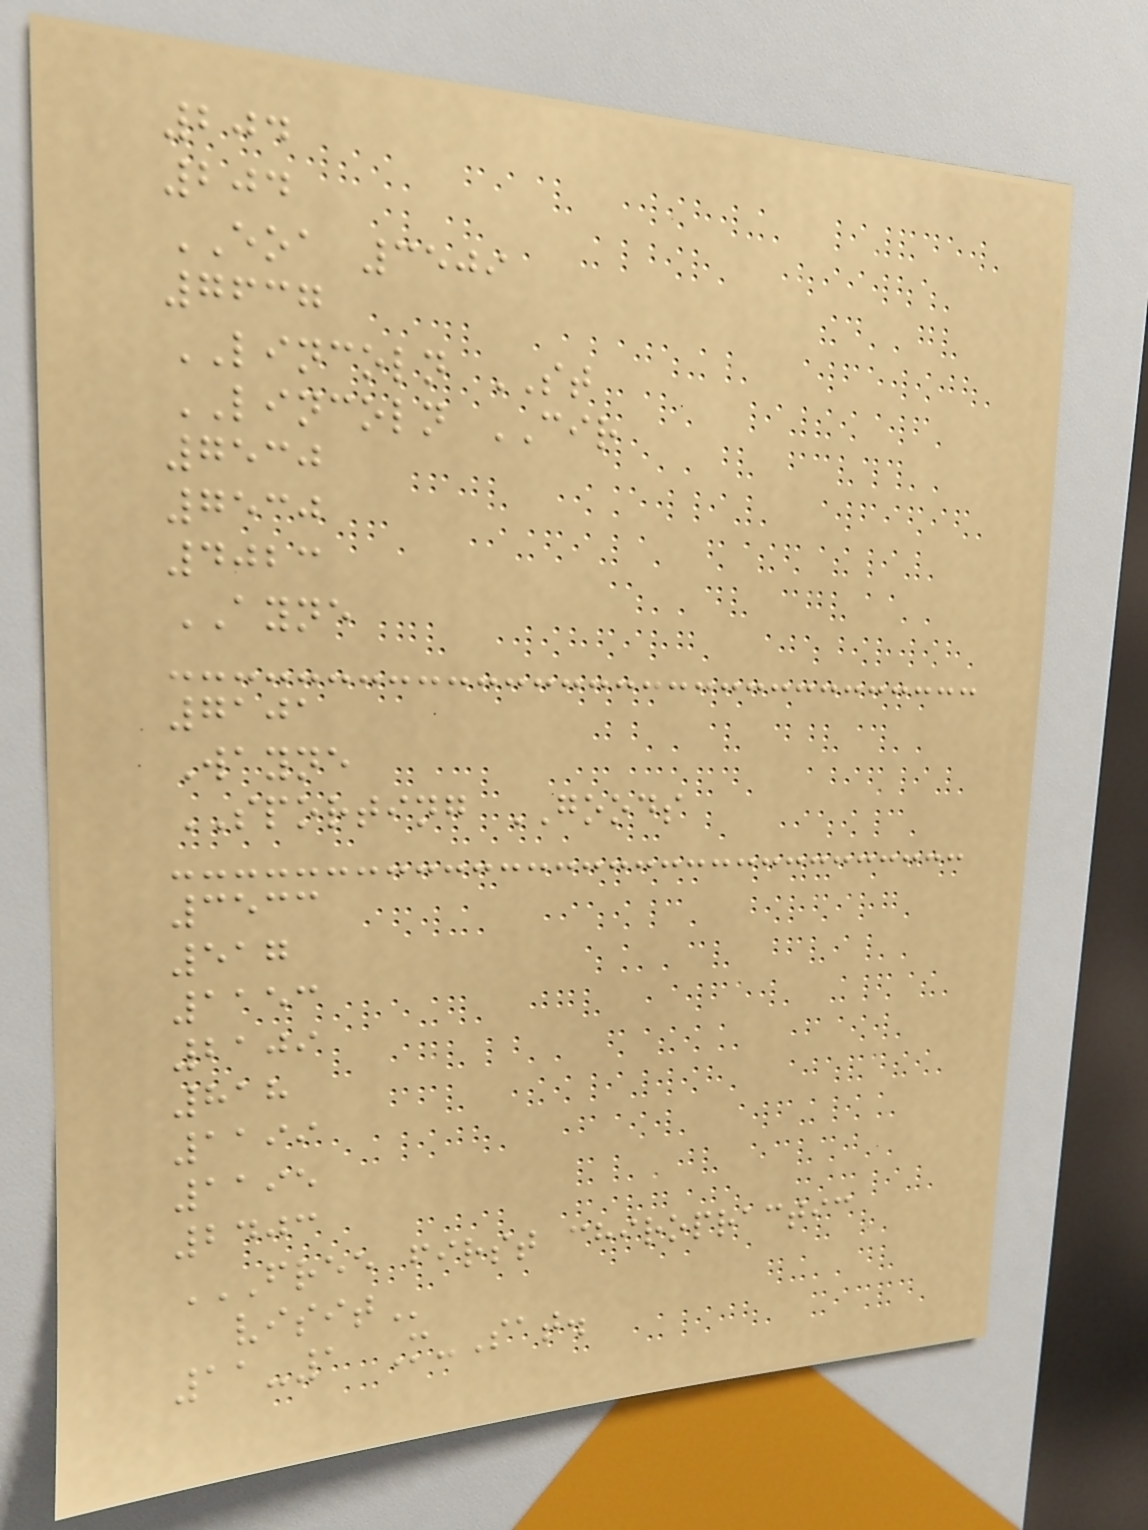204
204
EOA 3509
7637
LINCOLN ST
LINCOLN CIR
7530
7530
4023
AYNE
7101
Wayne
SPORTING GOODS
3533
517
1153
2109
818
1199
1195
2403
FREE FIRST CHIROPRACTIC
VISIT
11-1 M-Sat.
